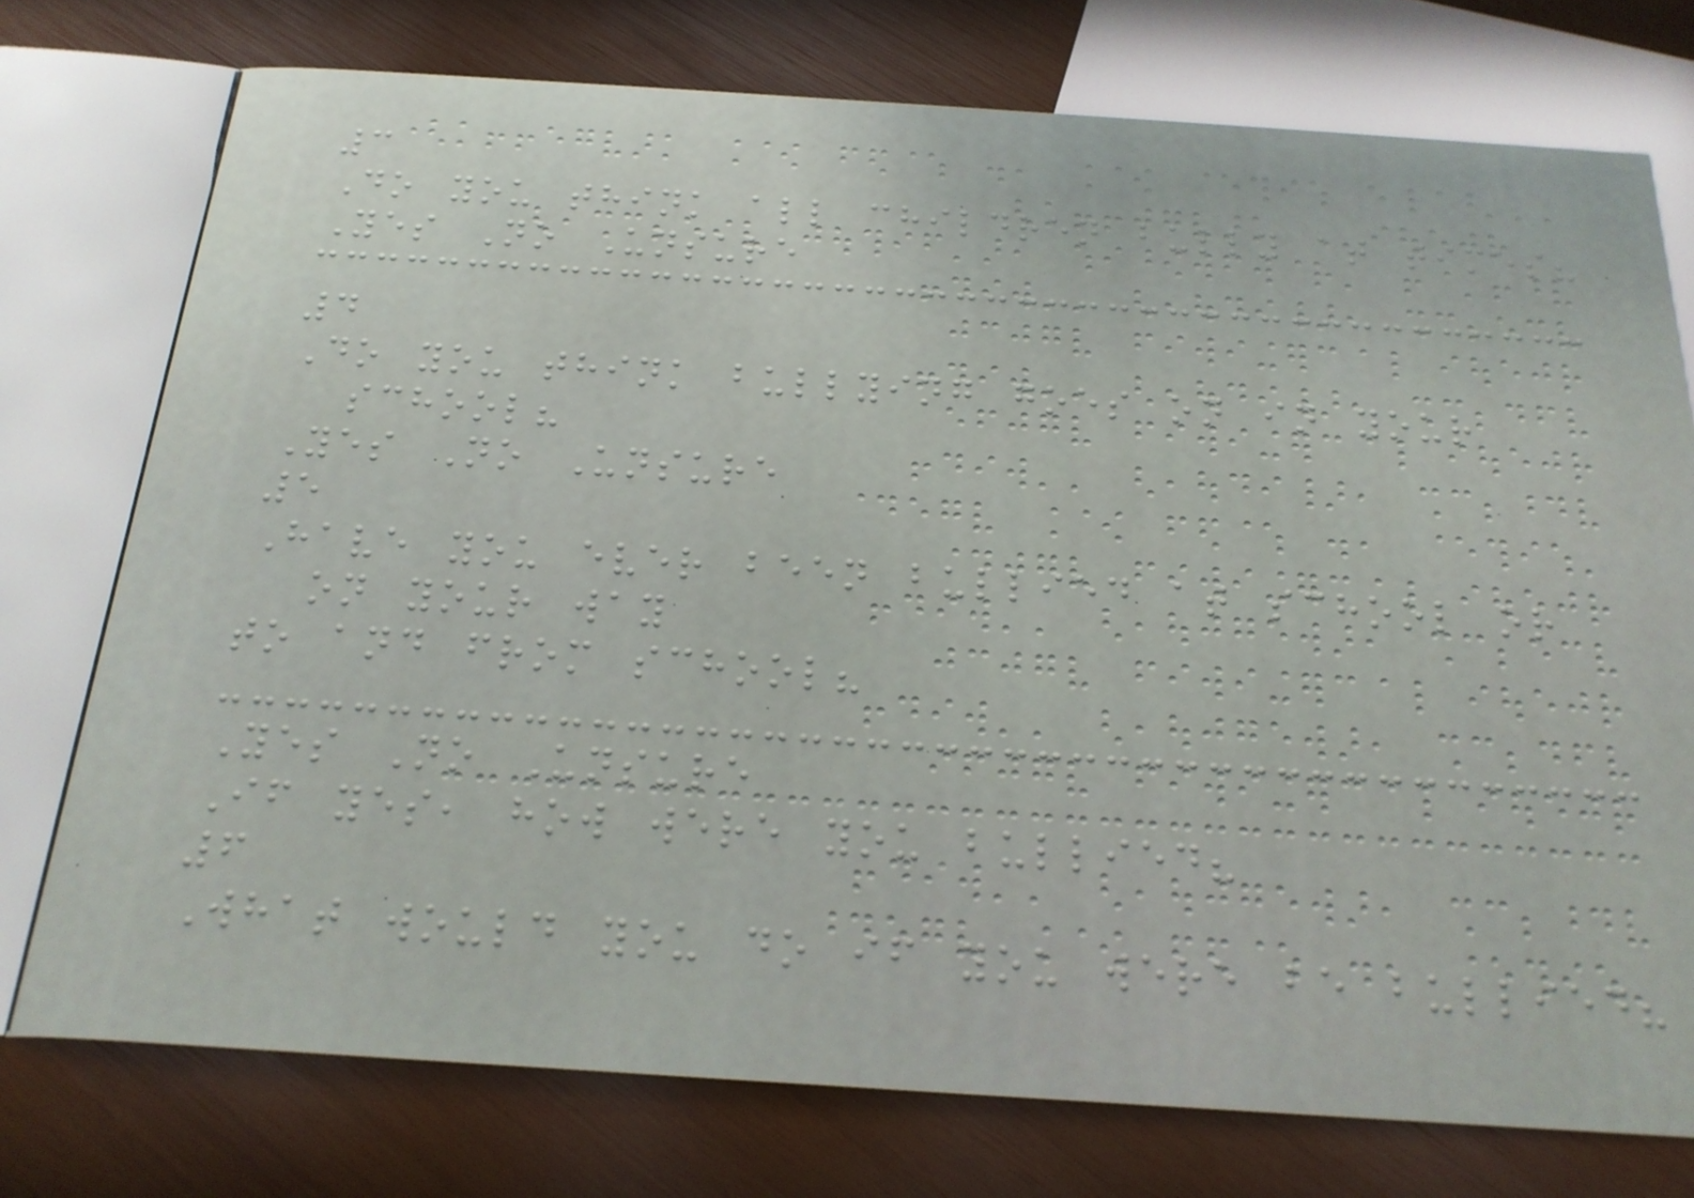3
Do you think all children bully at times?
Yes No Unsure
4
Do you think bullying goes on in your
school?
Yes No Unsure
5
Have you ever been bullied at school or
on your way
to and from school?
Yes No Unsure
If yes, how were you bullied?
6
What would you do if you were be bullied?
